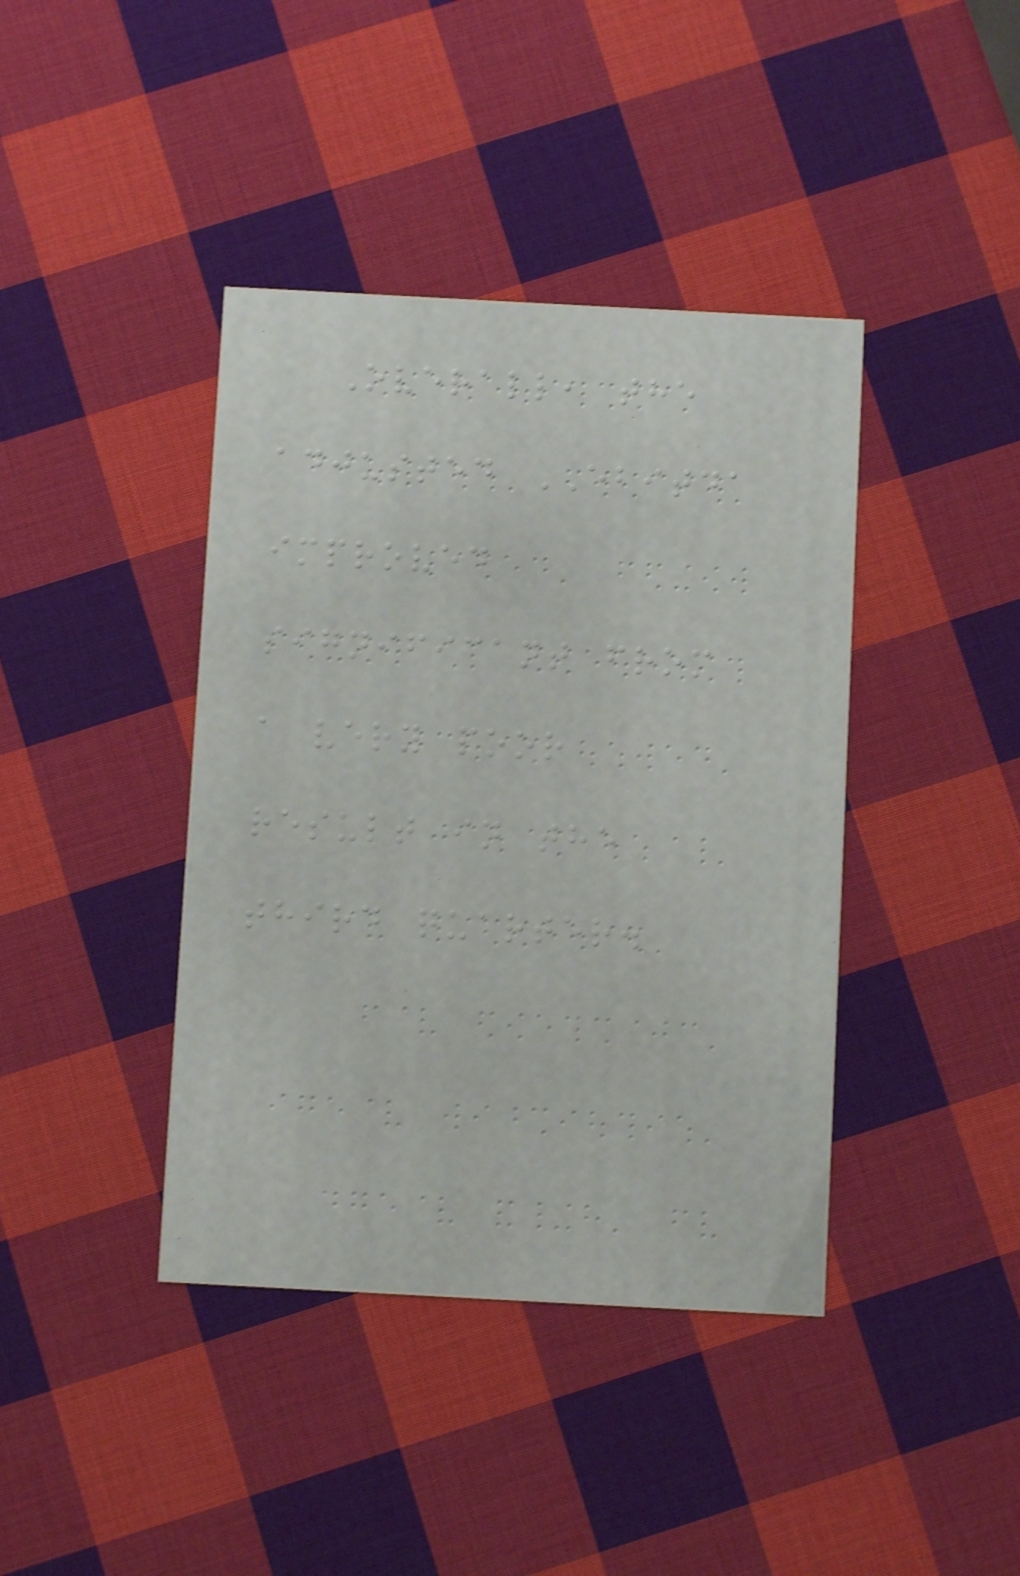Overall, the
adjusted EBITDA
improved
significant from
a very poor
result in the
third quarter.
